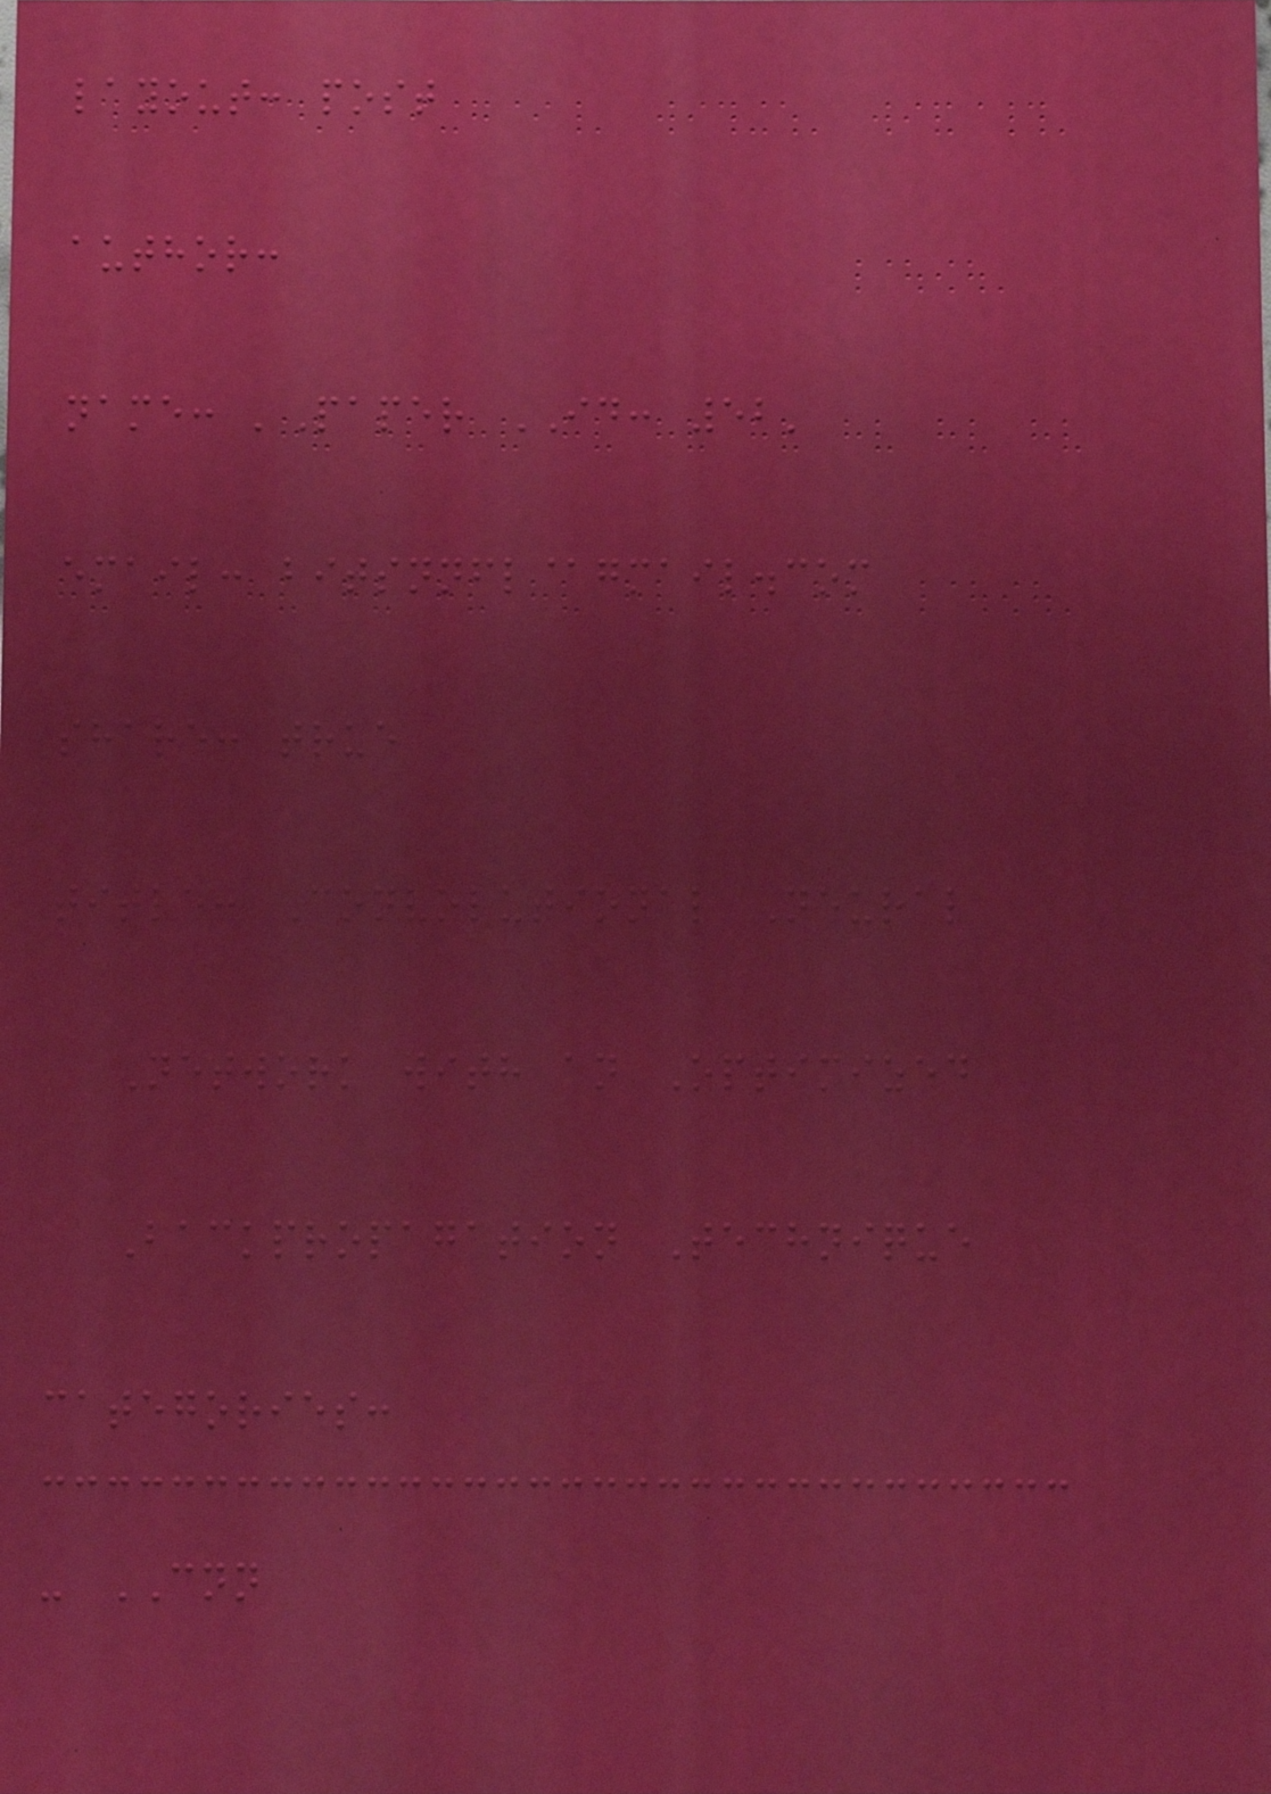layout: post
author:
name: 'Paper ID: 52'
email: bitsnnfl@gmail.com
share: true
title: Convolutional Neural
Network with an Optimized
Backpropagation Technique
categories:
- CNN
